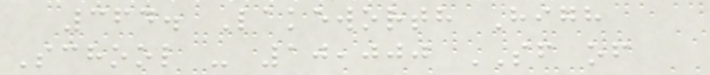364. Lakeworth High
School - 10,000 SF of
